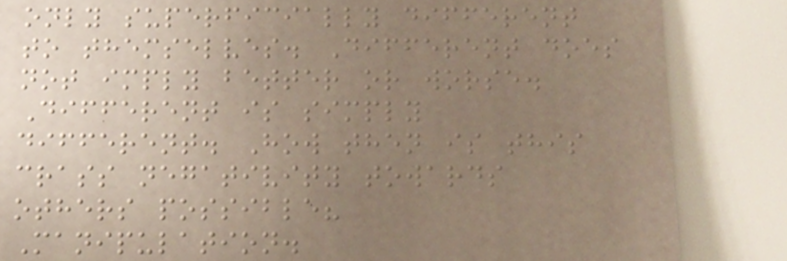only superficially different
to themselves. Different does
not imply better or worse.
Different is simply
different. How then is this
crass negativity towards
others possible?
Manipulation.
